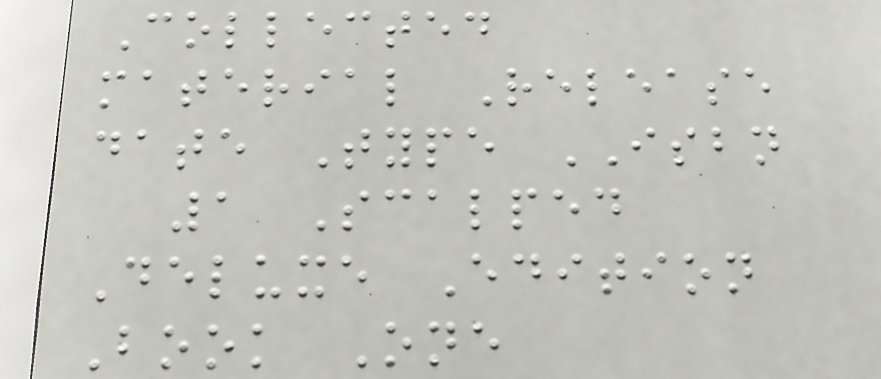Collected
material Release
date Type ISBN
1 Scalped
Deluxe Edition
Book One
